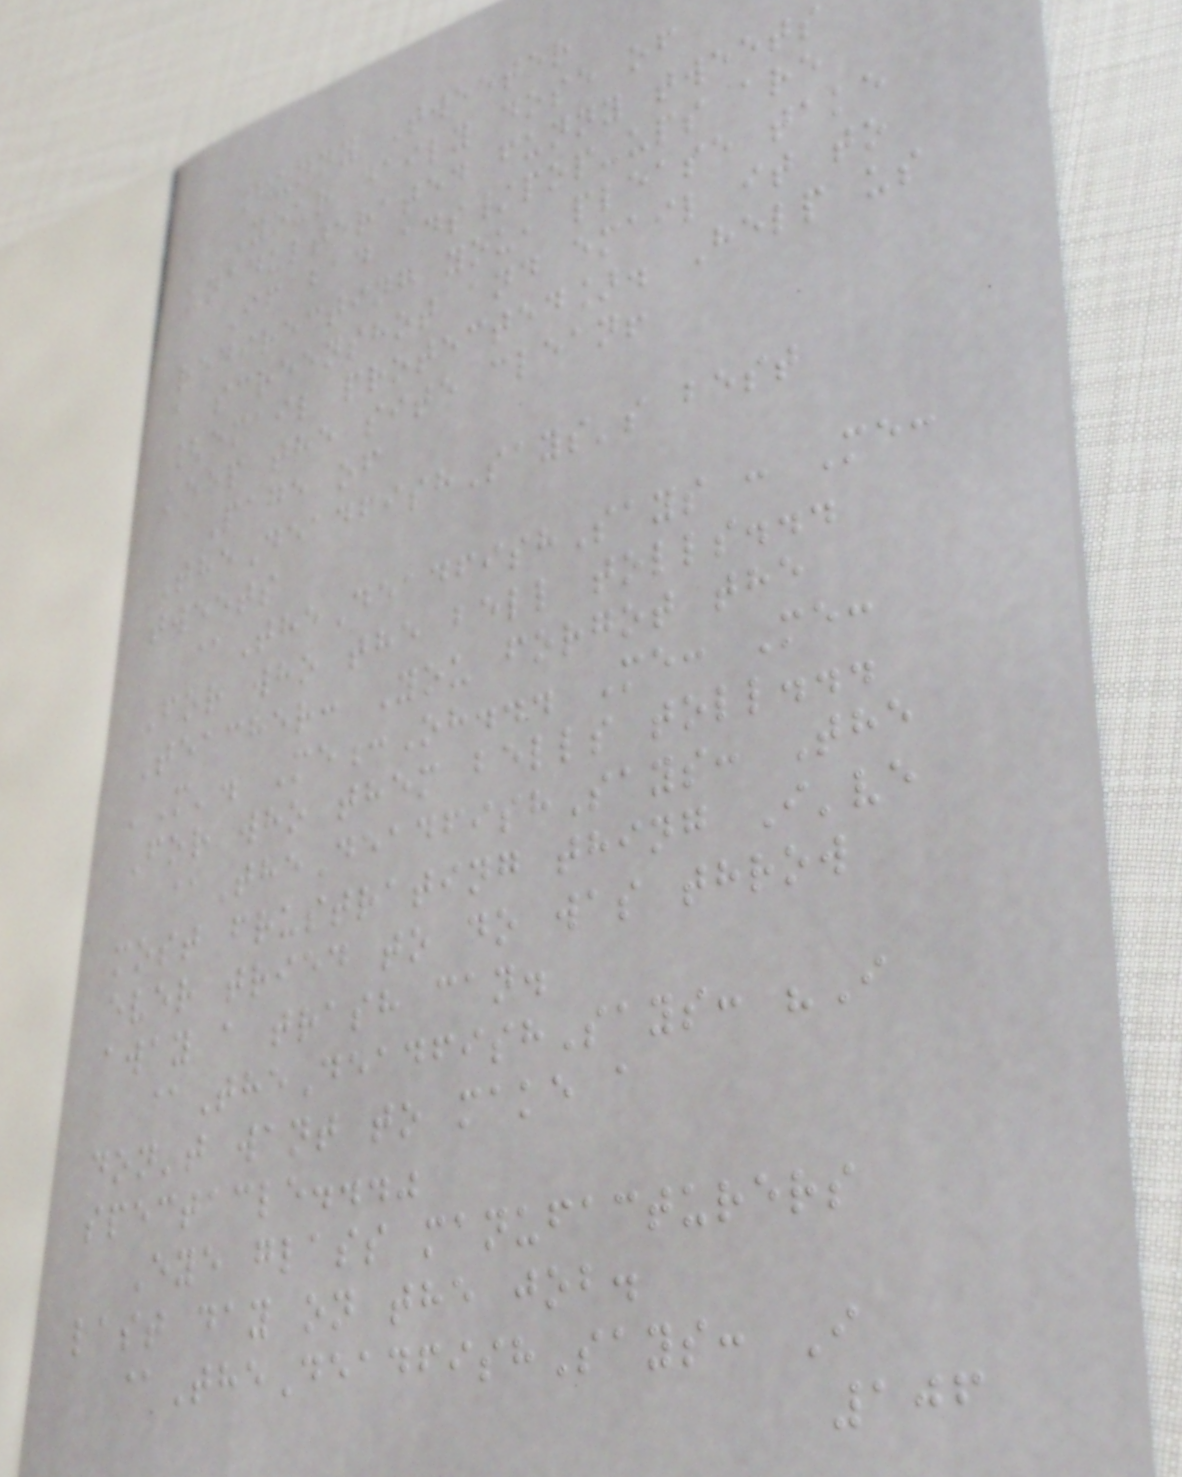Funny Tweeter
Your daily dose of
unadulterated funny tweets
If bad ads/pop-ups are
redirecting you, please take
a screenshot and email it to
[email protected]. Help us
keep the site clean!
Page of
TheDeadfishSays's best
tweets
@TheDeadfishSays : Me:
For who the bell tolls...
Teacher: You forgot the
'M'. Me:Oh... Me: Me:
For who them bells toll...
@TheDeadfishSays: The
most frustrating thing I've
ever tried to do was throw
away a trash can.
@TheDeadfishSays: "I
don't want to make a
spectacle..."
Eye glass manufacturers
last day on the job.
@TheDeadfishSays: I
106
